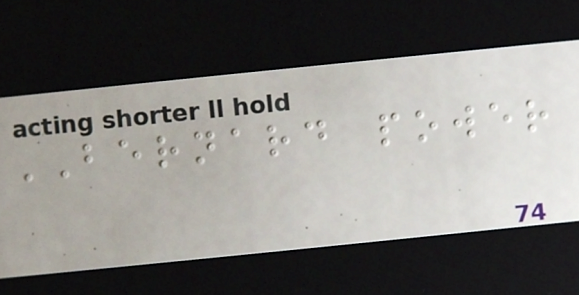BERNARD power
